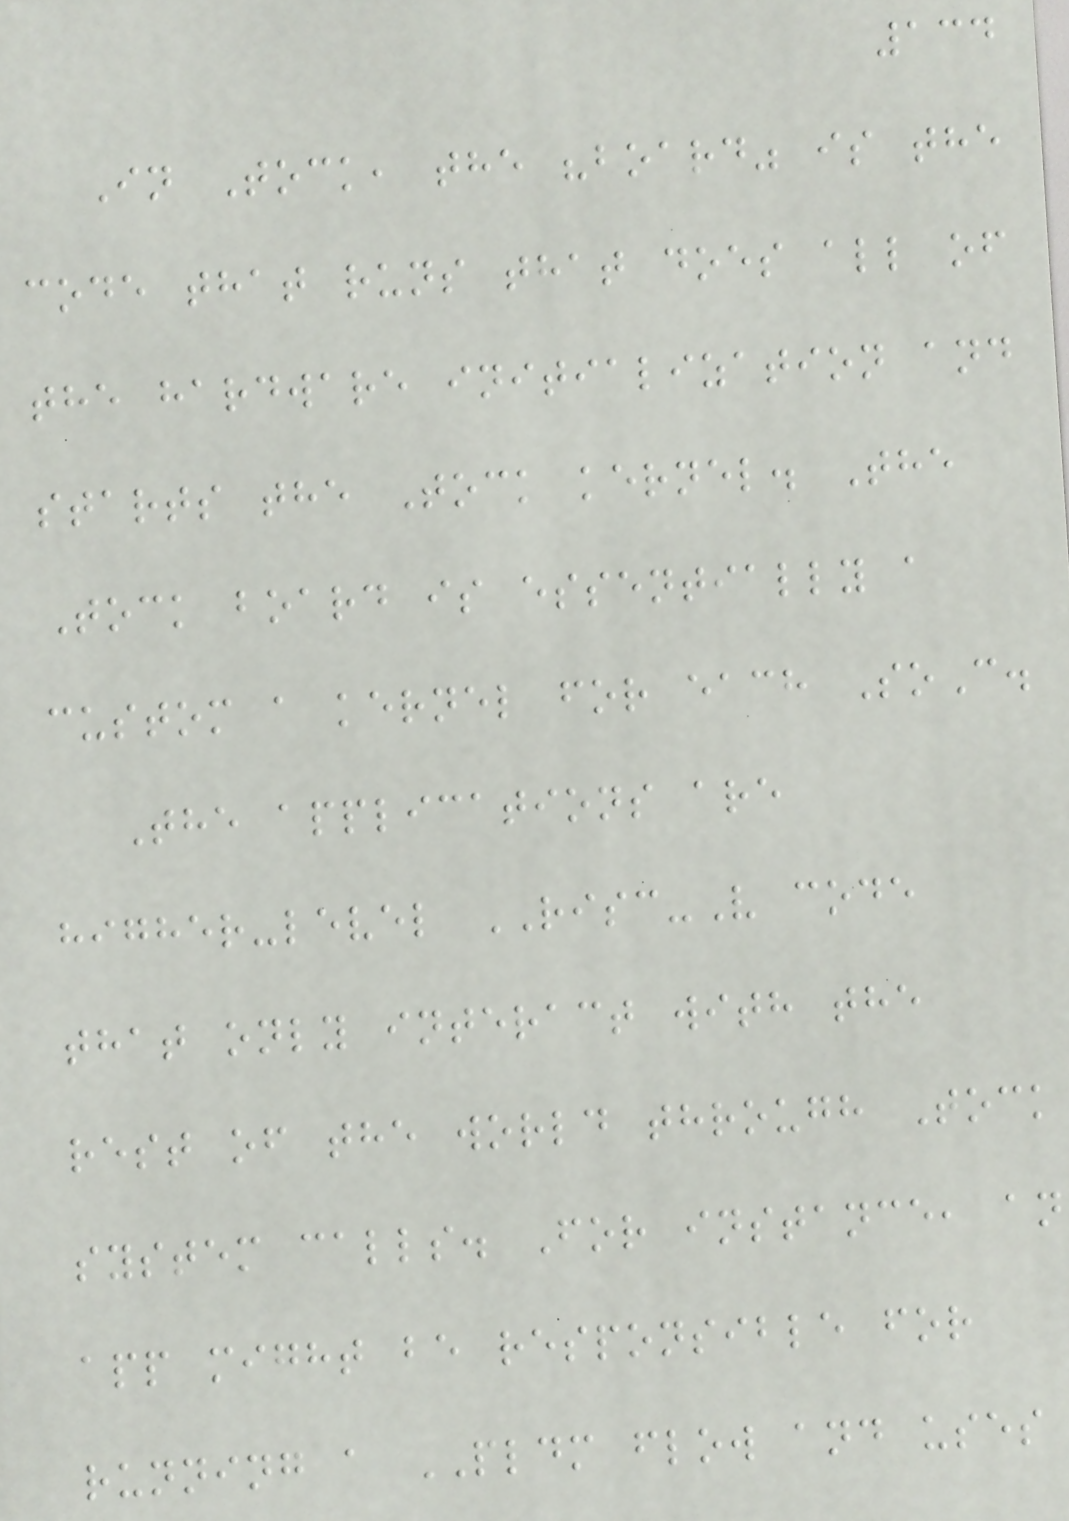134
In Tock, the "board" is the
code that runs that does all of
the hardware initialization and
starts the Tock kernel. The
Tock board is essentially a
custom a kernel for each SoC.
The applications are
higher-level RISC-V code
that only interact with the
rest of the world through Tock
system calls. For instance, an
app might be responsible for
running a PLDM flow and uses
